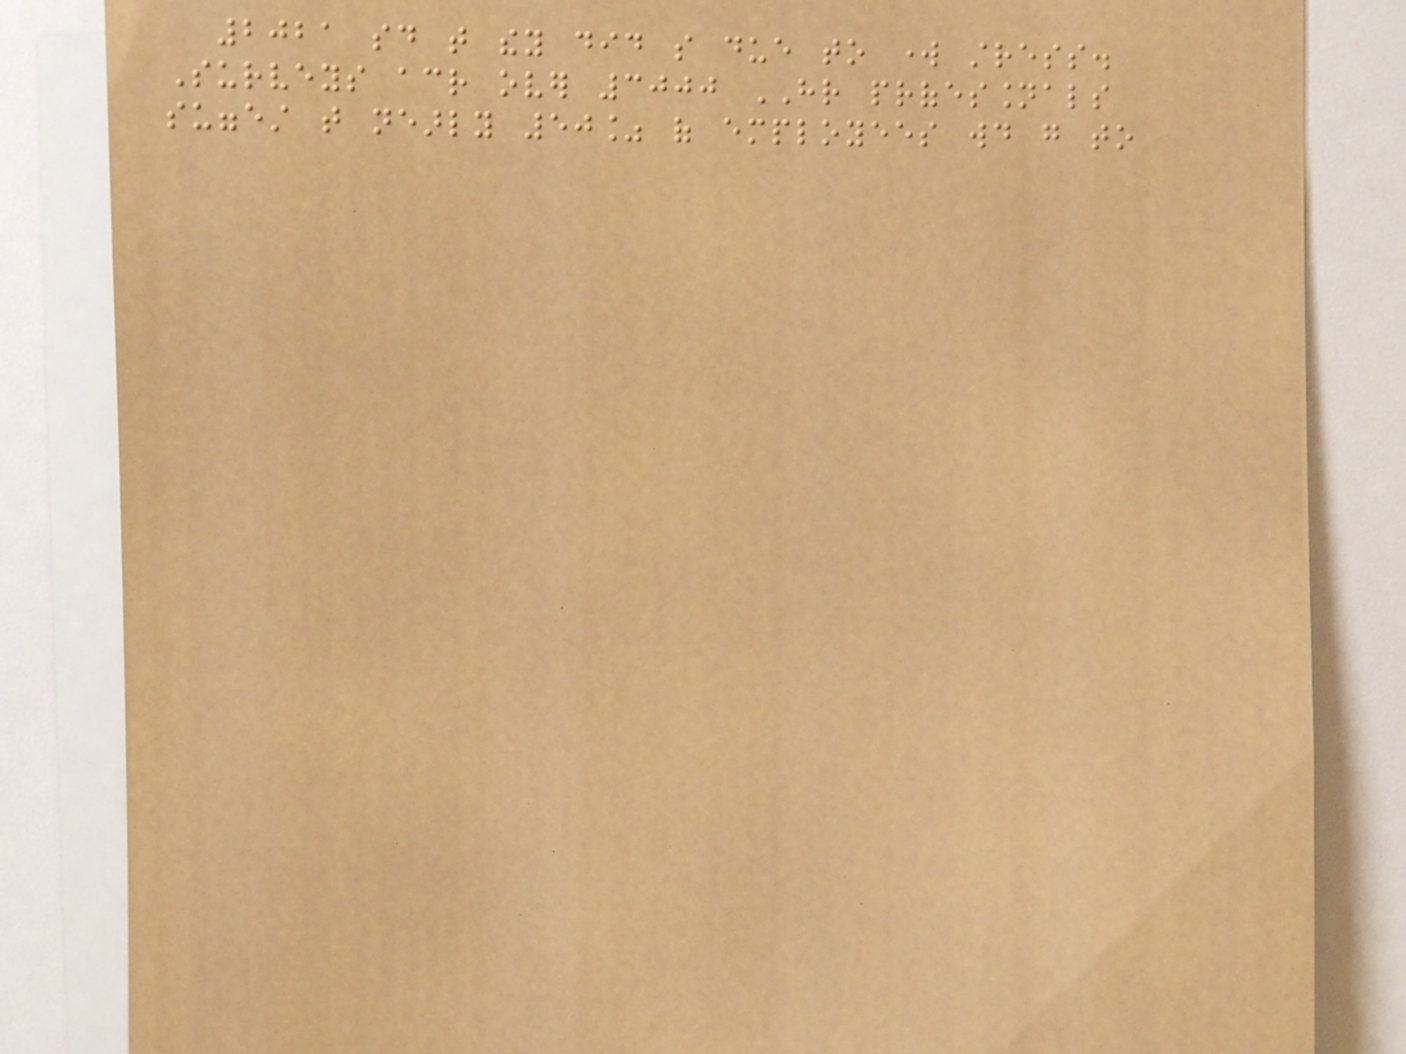2021 said that they did so due to work stress.
Surveys across over 3000 HR professionals
suggest that nearly 50% of employees would go to
